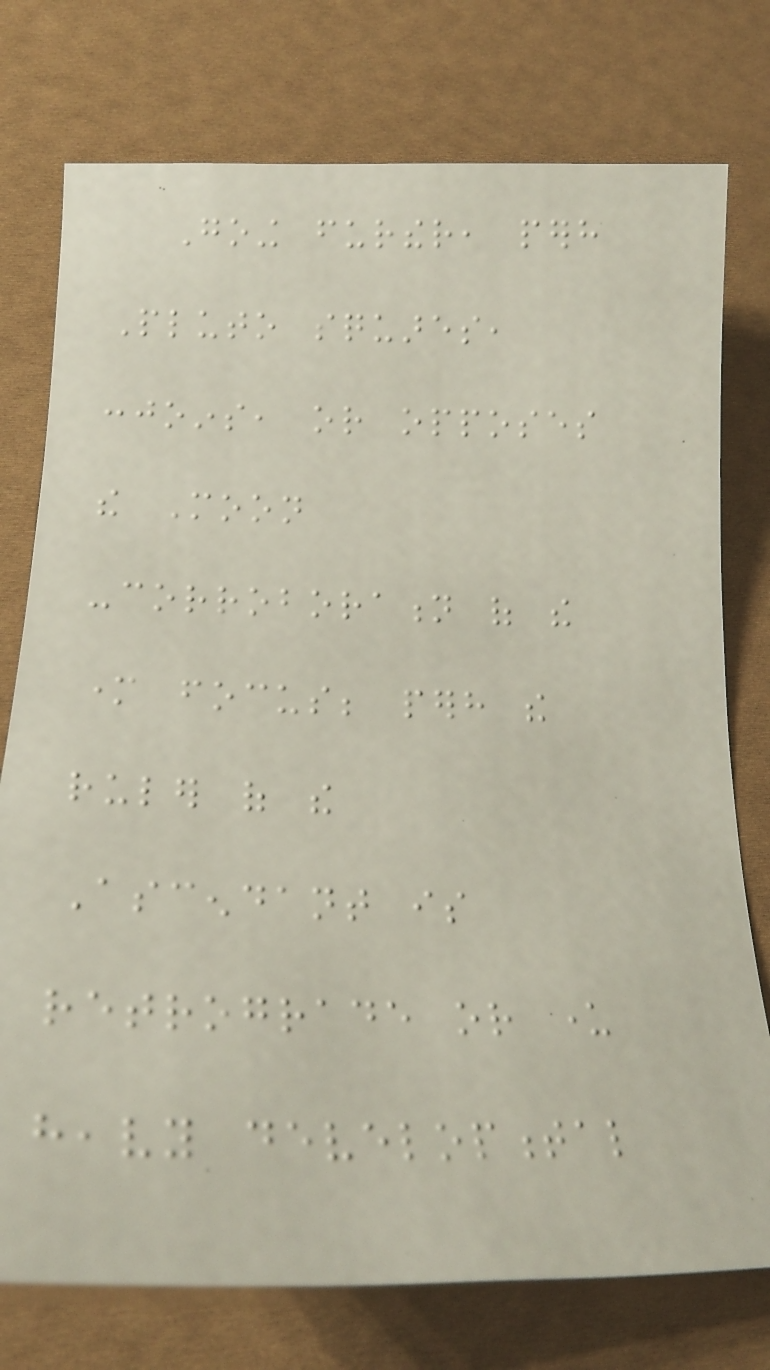Going further, perhaps
Pluto squares,
conjoins, or opposes
the Moon
-corroboration of the
mother focus; perhaps the
ruler of the
Ascendant is
retrograde or under
heavy developmental
